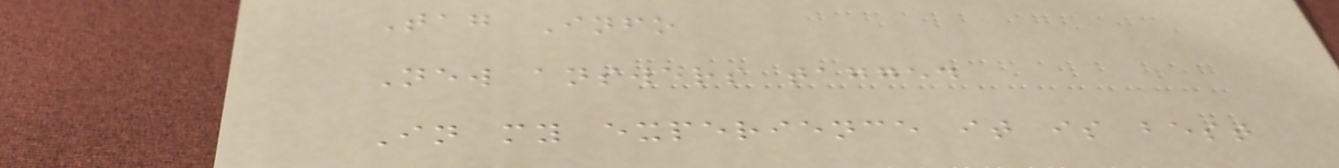Tag Info
New answers tagged
In my experience it is best
